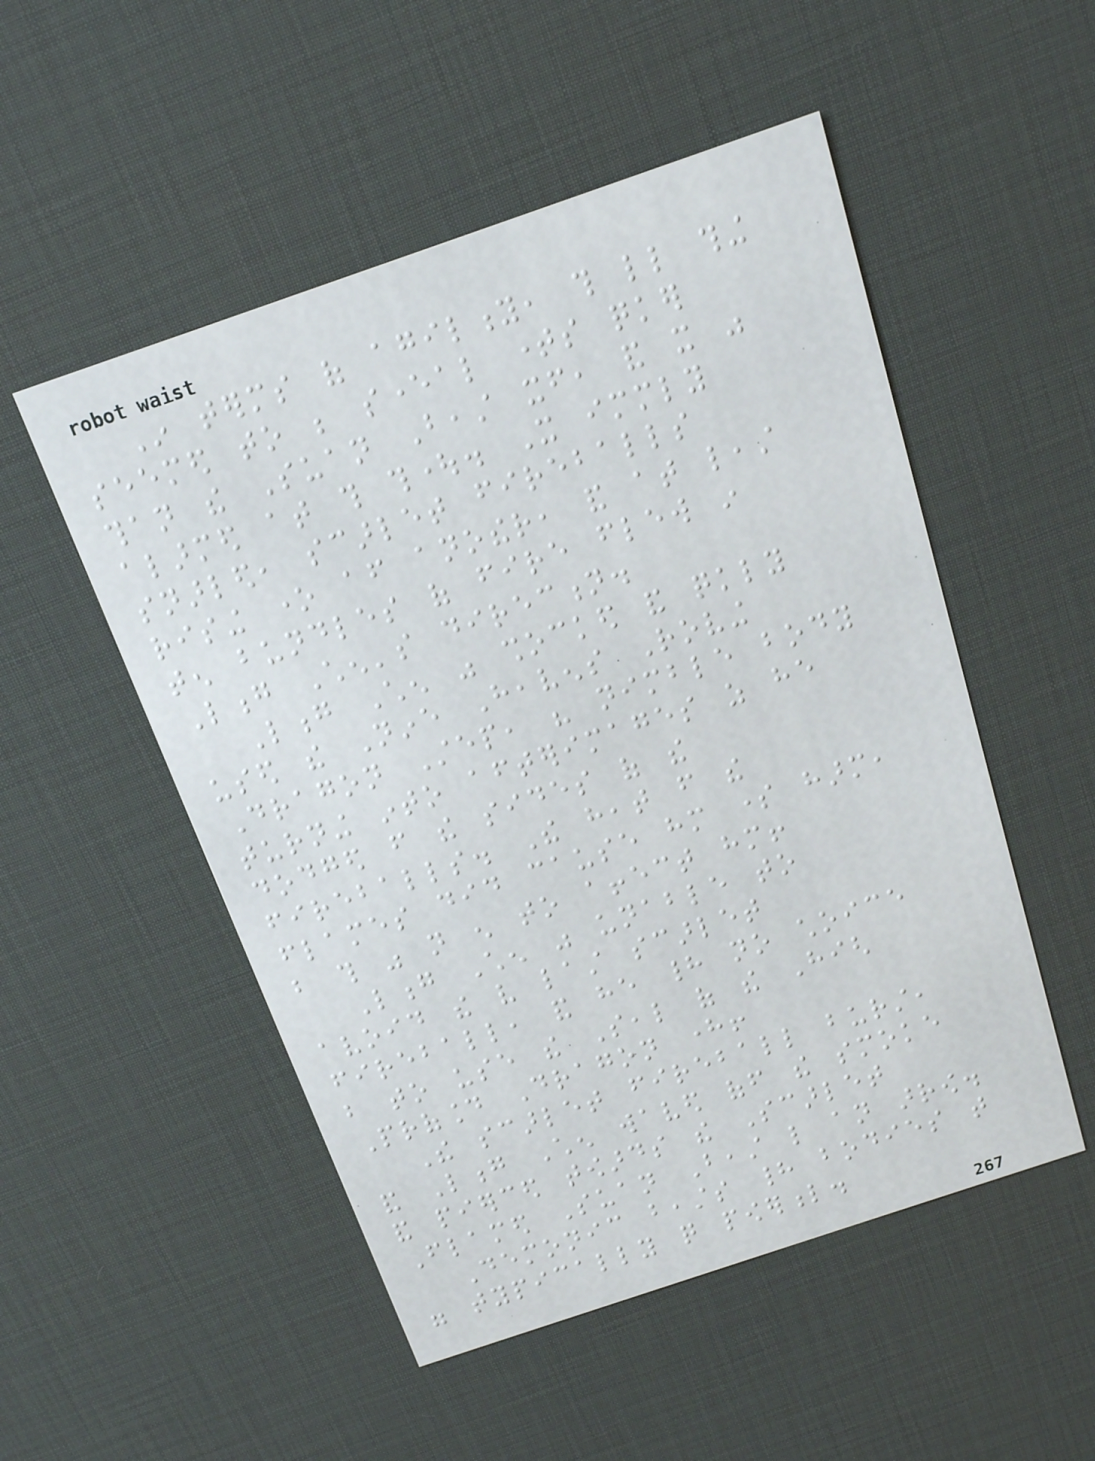In terms of agility, this little thing
seemed to be several times quicker
than the Suan Beast itself, and it was
alarmed at this thought. It immediately
snarled, scarlet fireballs
rising one after another, and at least
ten bundles of fire flew in
Long Chen's direction.
Long Chen was shocked and quickly
used the Nine Heavens Roving
Dragon Step, his nimble body
turning into afterimages as he
dodged from the sides of the
fireballs. The heat from the
flames did cause him some harm,
but this was not enough to affect him!
Long Chen was unable to
avoid the very last scarlet
fireball, and he had no choice
but to use the Seal of the High
Profound Dragon here!
The scarlet fireball burst,
and Long Chen waved off the smoke
and pierced towards the Scarlet
Flamed Suan Beast like an arrow.
Demonic beasts had bodies that
were typically quite powerful.
